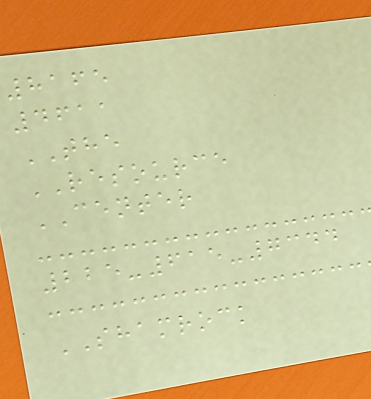8165
4611
THE
RESOURCE
CENTER
225-615-7344
SHAMROCK
